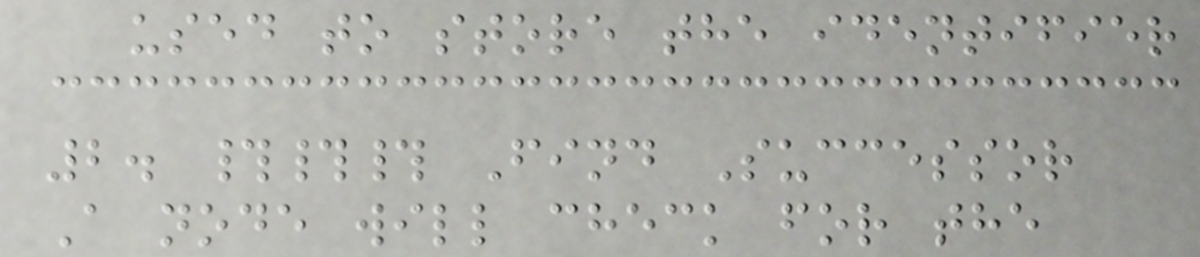used to store the identifier
2. ### Find Successor
A node will check for the
